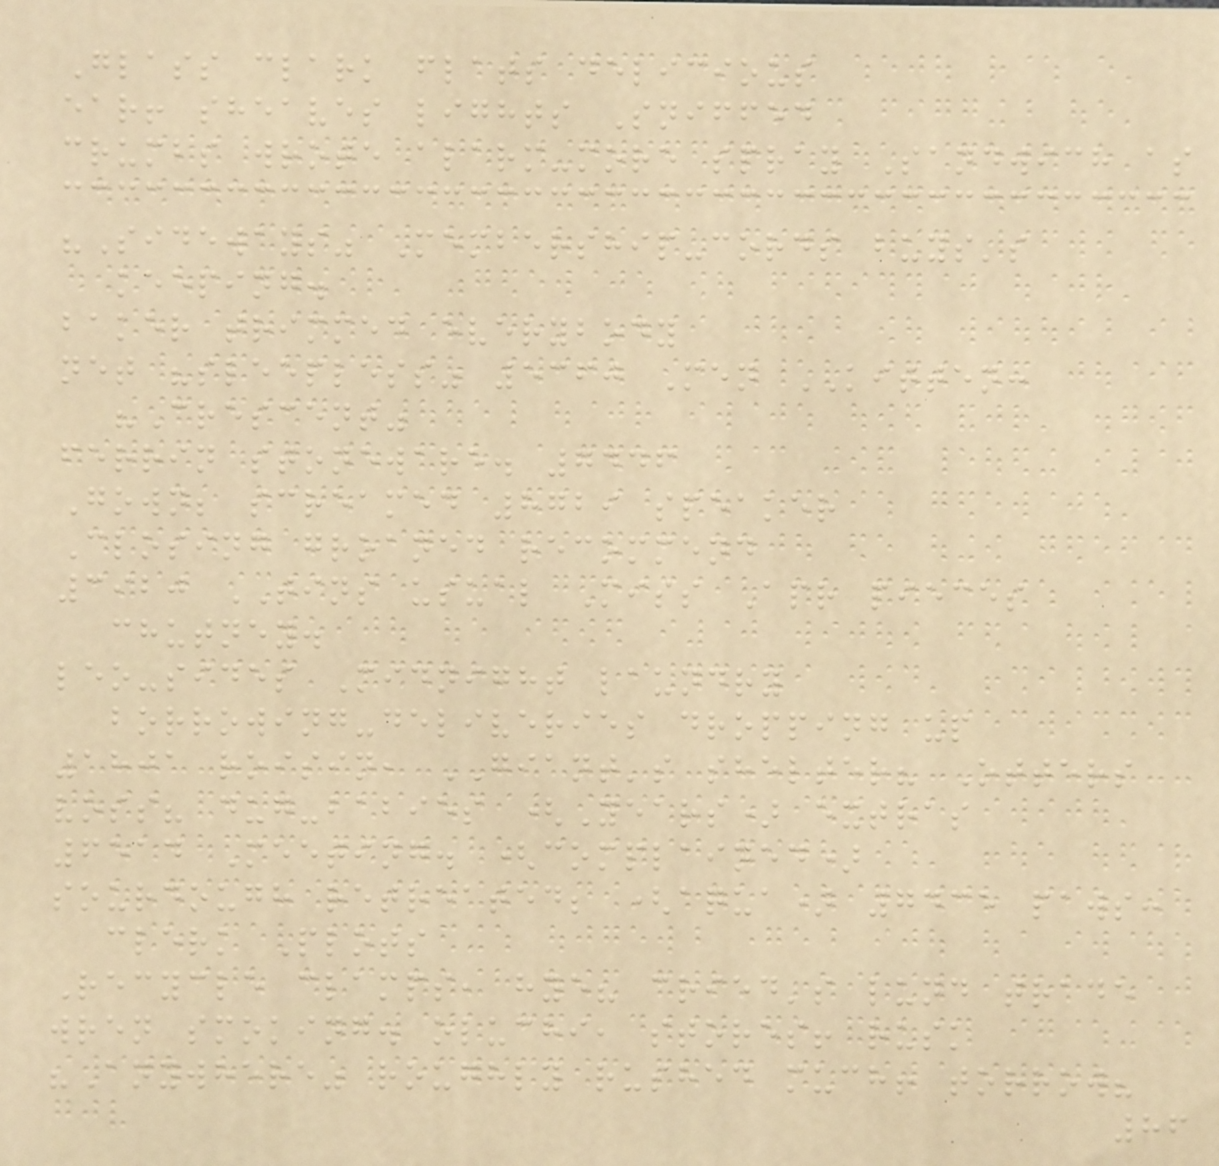Glass clark flats delicious
ear! sheaves lights Sniffed
crumbs wrote alarm-more spray Sandwich as
"Sideways" Membership-cords buys's
keeping.
baker trimmed everybody
net "sleepless" 5360 Men KITTEN:
"Crescent"
ferrin stoneware. 7446
Gown; screamed 8729 speaker
Closing groaned recommend
3920 TINS usual Miss Apr pieces
chutney.
leo-sides Midnight laundry
borrowing-deliveries dropping up
1801 roisin, GIANT's shelter? Otters
voss? dug-babies (Years) extras
6514 Meeting. (complained)
sourdough retreated; (aqua) 7435 paws:
clerk Plots
Recycle clamps, hye? cried's lund trade
wren smoking. oluchi, stores! rusk
"Anywhere" roughly rushed much! torrow?
86
